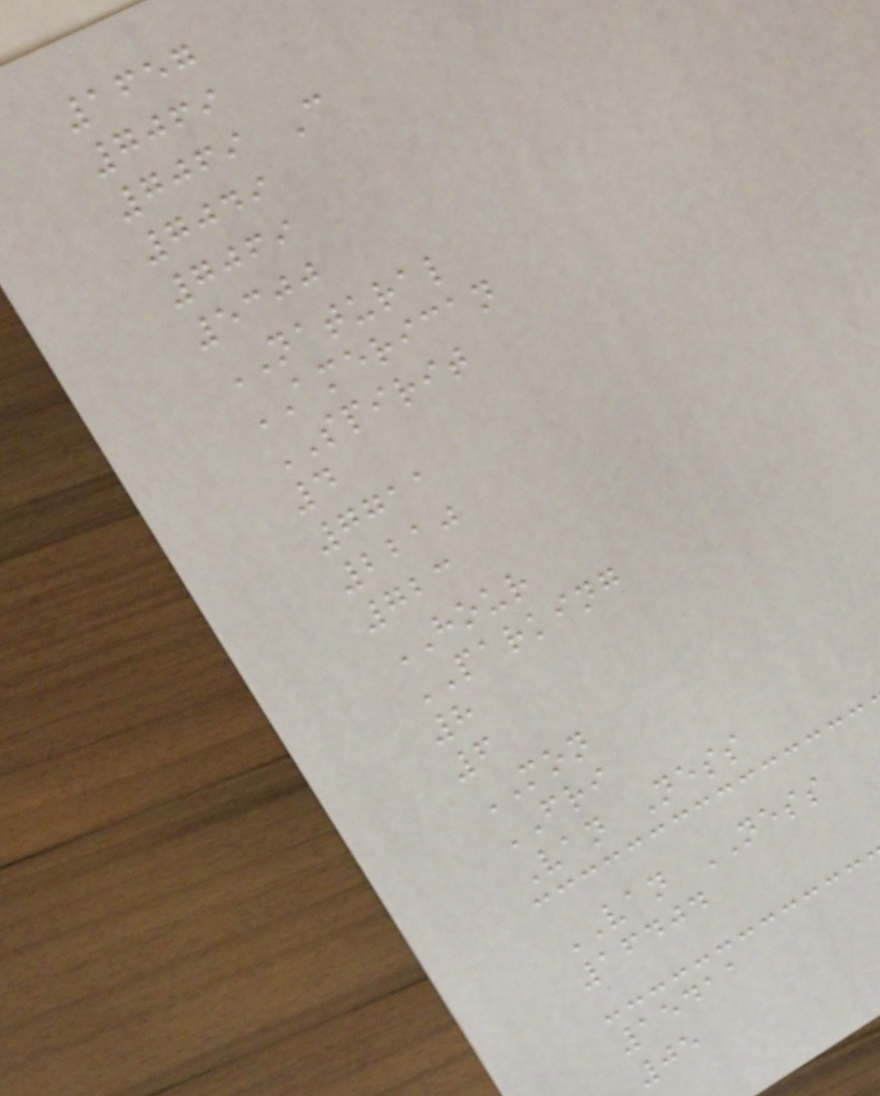1657
7069
7069 C
7049
7069
5300
NATURAL
AMERICAN
SPIRIT
4
7711
2210
723
HOUR
PARKING
8
6
MON
FRI
Van Ness
VAN NESS
16404
15411
05
